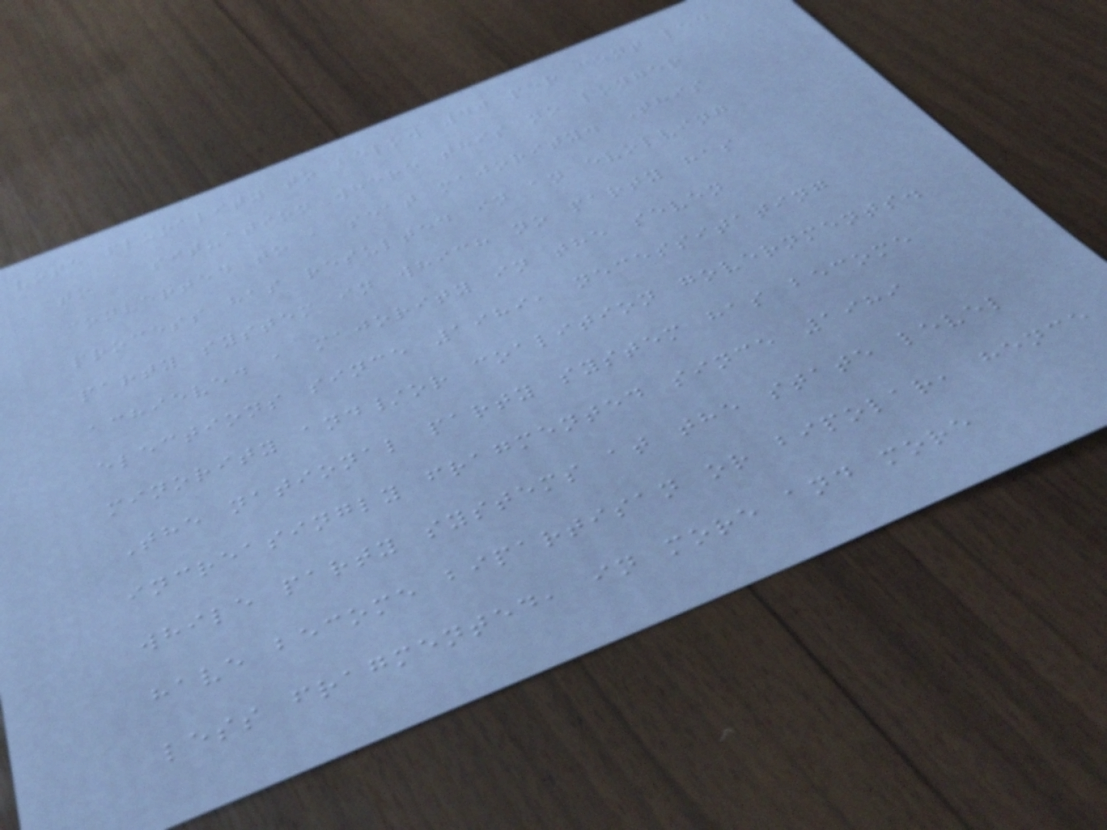vote plurality to below 40 per cent led
to a situation where this no longer
converted to a seat majority. This
process has resulted in an evolving
party system in which no party has
achieved a majority in the seven
elections since 1989, necessitating
minority and/or coalition governments.
The national party system has become
increasingly fragmented since 1989
while party systems at the state level
have become bipartisan or bipolar, hence
less fragmented, in more and more
